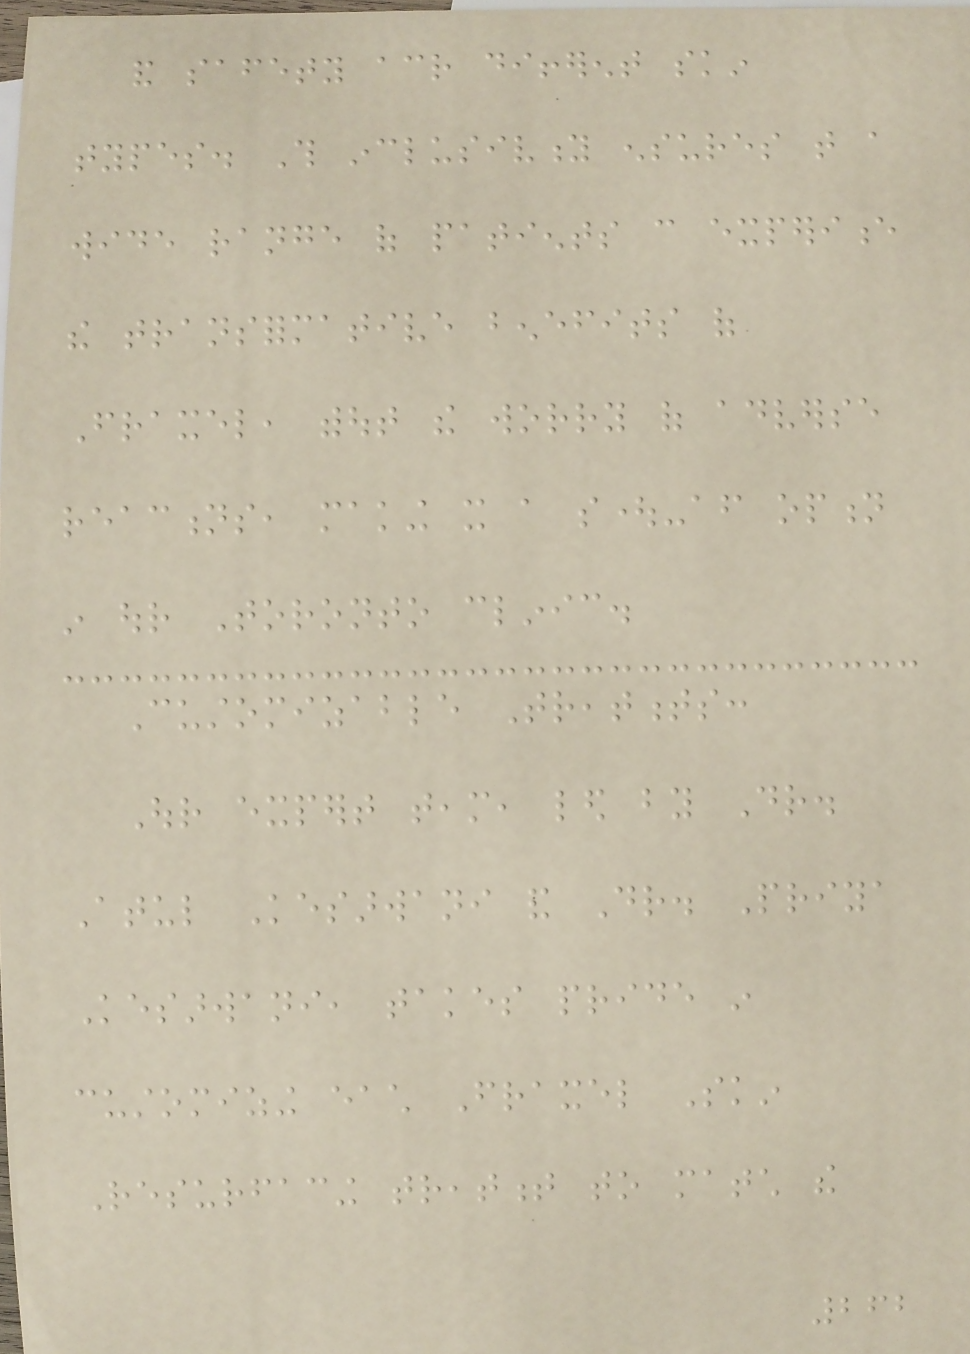and safety across different skin
types. This inclusivity ensures that a
wide range of patients can experience
the transformative benefits of
Fraxel, without the worry of adverse
reactions, making it a sought-after option
in our Toronto clinic.
Customizable Treatments:
Our expert team, led by Dr.
Atul Kesarwani and Dr. Priya
Kesarwani, takes pride in
customizing each Fraxel Skin
Resurfacing treatment to match the
262
